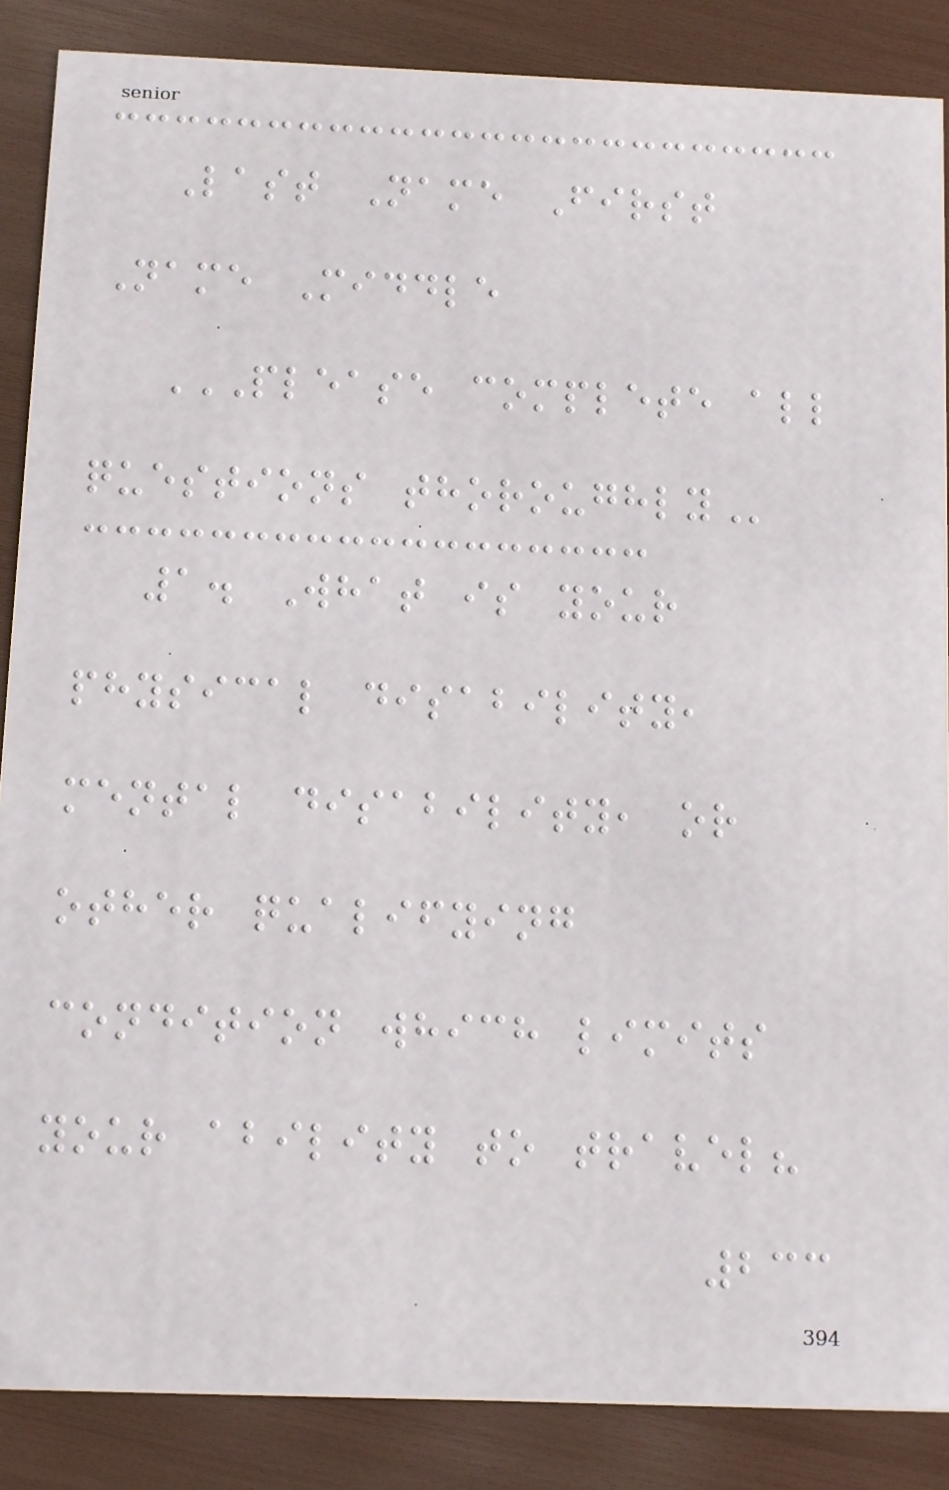Last Name First
Name Middle
PLEASE COMPLETE ALL
QUESTIONS THOROUGHLY
1. What is your
physical disability,
mental disability, or
other qualifying
condition which limits
your ability to travel?
233
